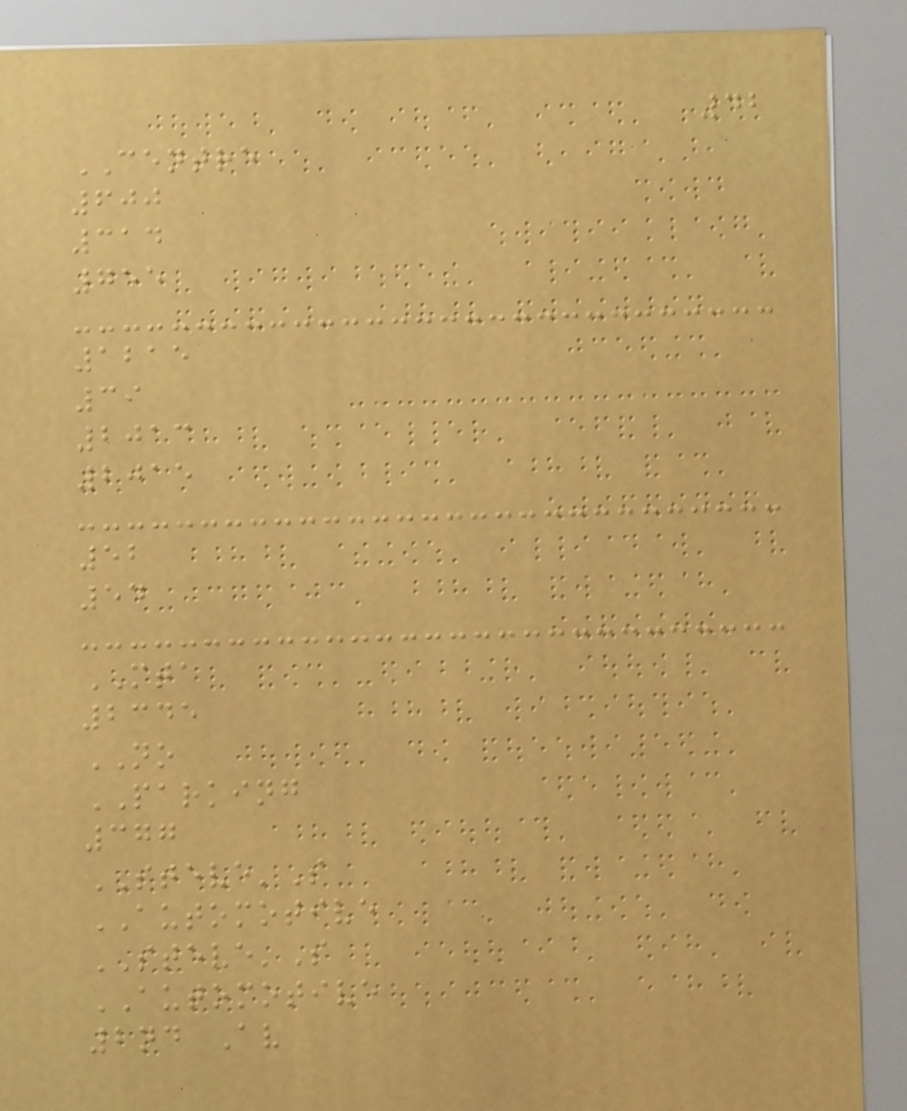42
CENTRE
600
314
755
1215
39
2013
2015
52
54
MTA
2345
NO
PARKING
377
STEVE'S
AUTOMOTIVE
STEVE'S
AUTOMOTIVE
2nd Av
